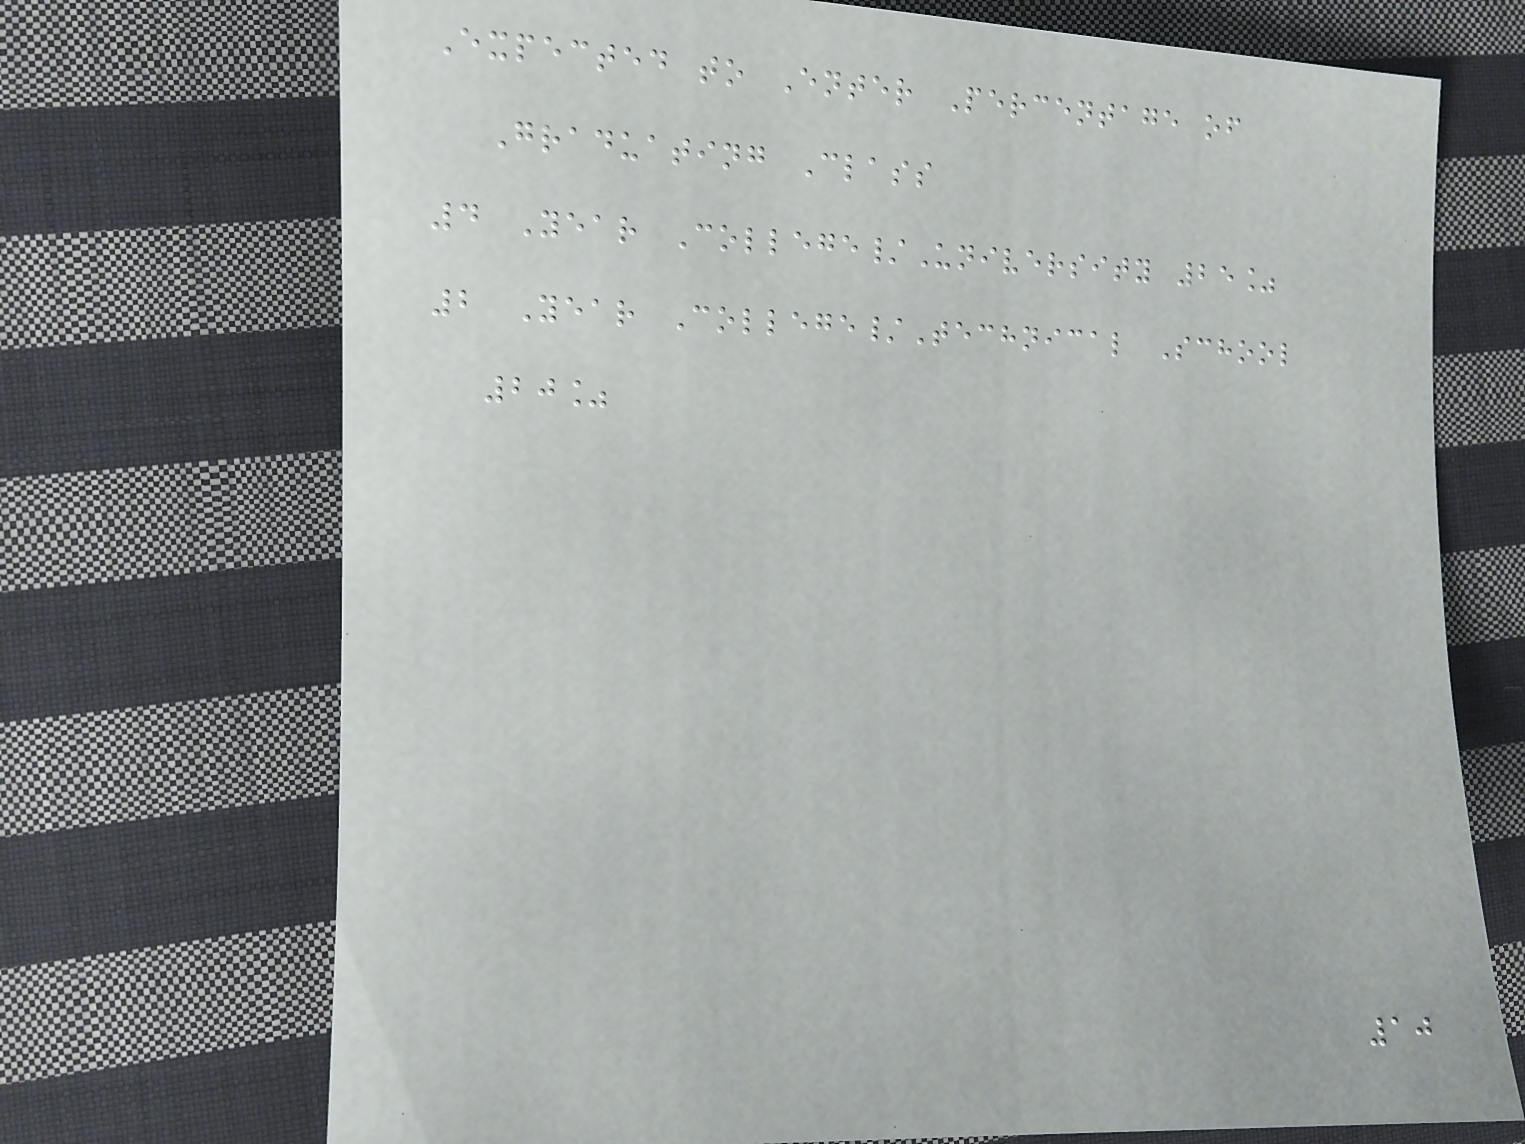Expected to Enter Percentage of
Graduating Class
4 Year College/University 25%
2 Year College/Technical School
20%
10
